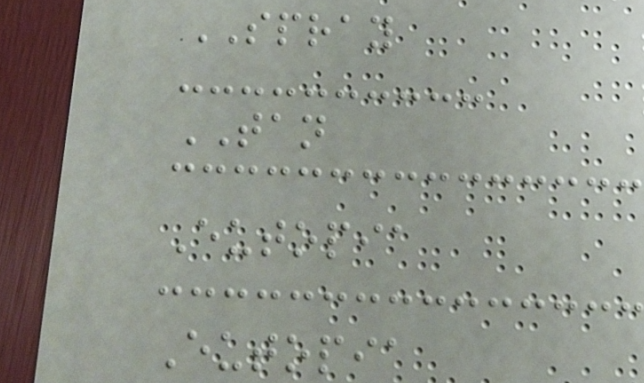SPRAY
TAN
Eutopia
Eutopia
